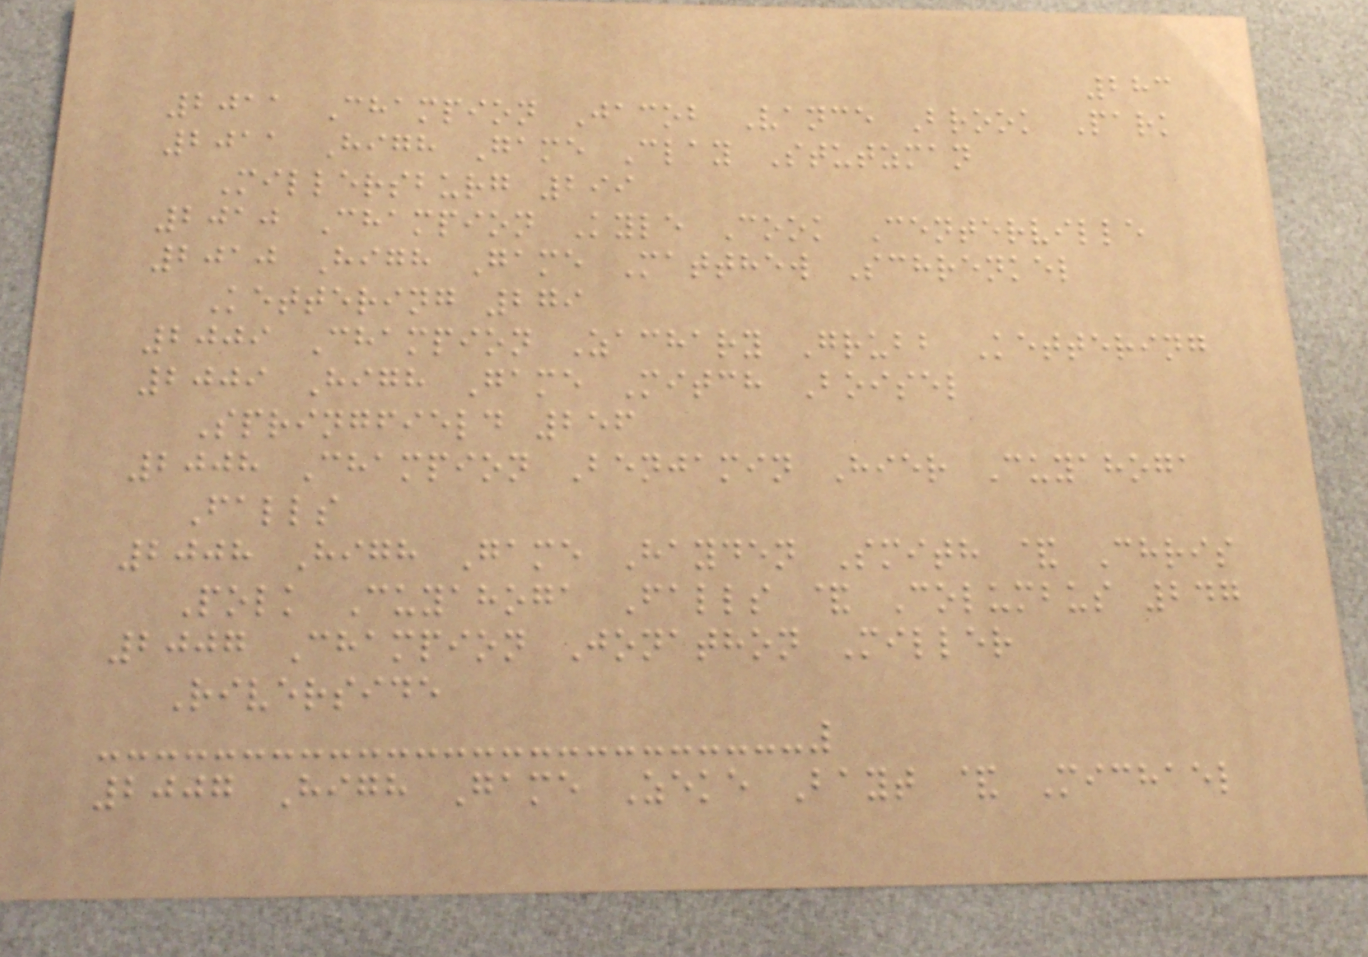283
2011 Champion Jacob Vance Brook Park
2011 High Game Clay Stutzman
Millersburg 299
2010 Champion Kyle Cook Centerville
2010 High Game Matthew Schrenkel
Kettering 279
2009 Champion Zachary Grubb Kettering
2009 High Game Mitch Boisel
Springfield 256
2008 Champion Benjamin Hier Cuyahoga
Falls
2008 High Game Hayden Smith & Chris
Polk Cuyahoga Falls & Columbus 247
2007 Champion Jonathon Miller
Riverside
2007 High Game Zeke Bayt & Michael
